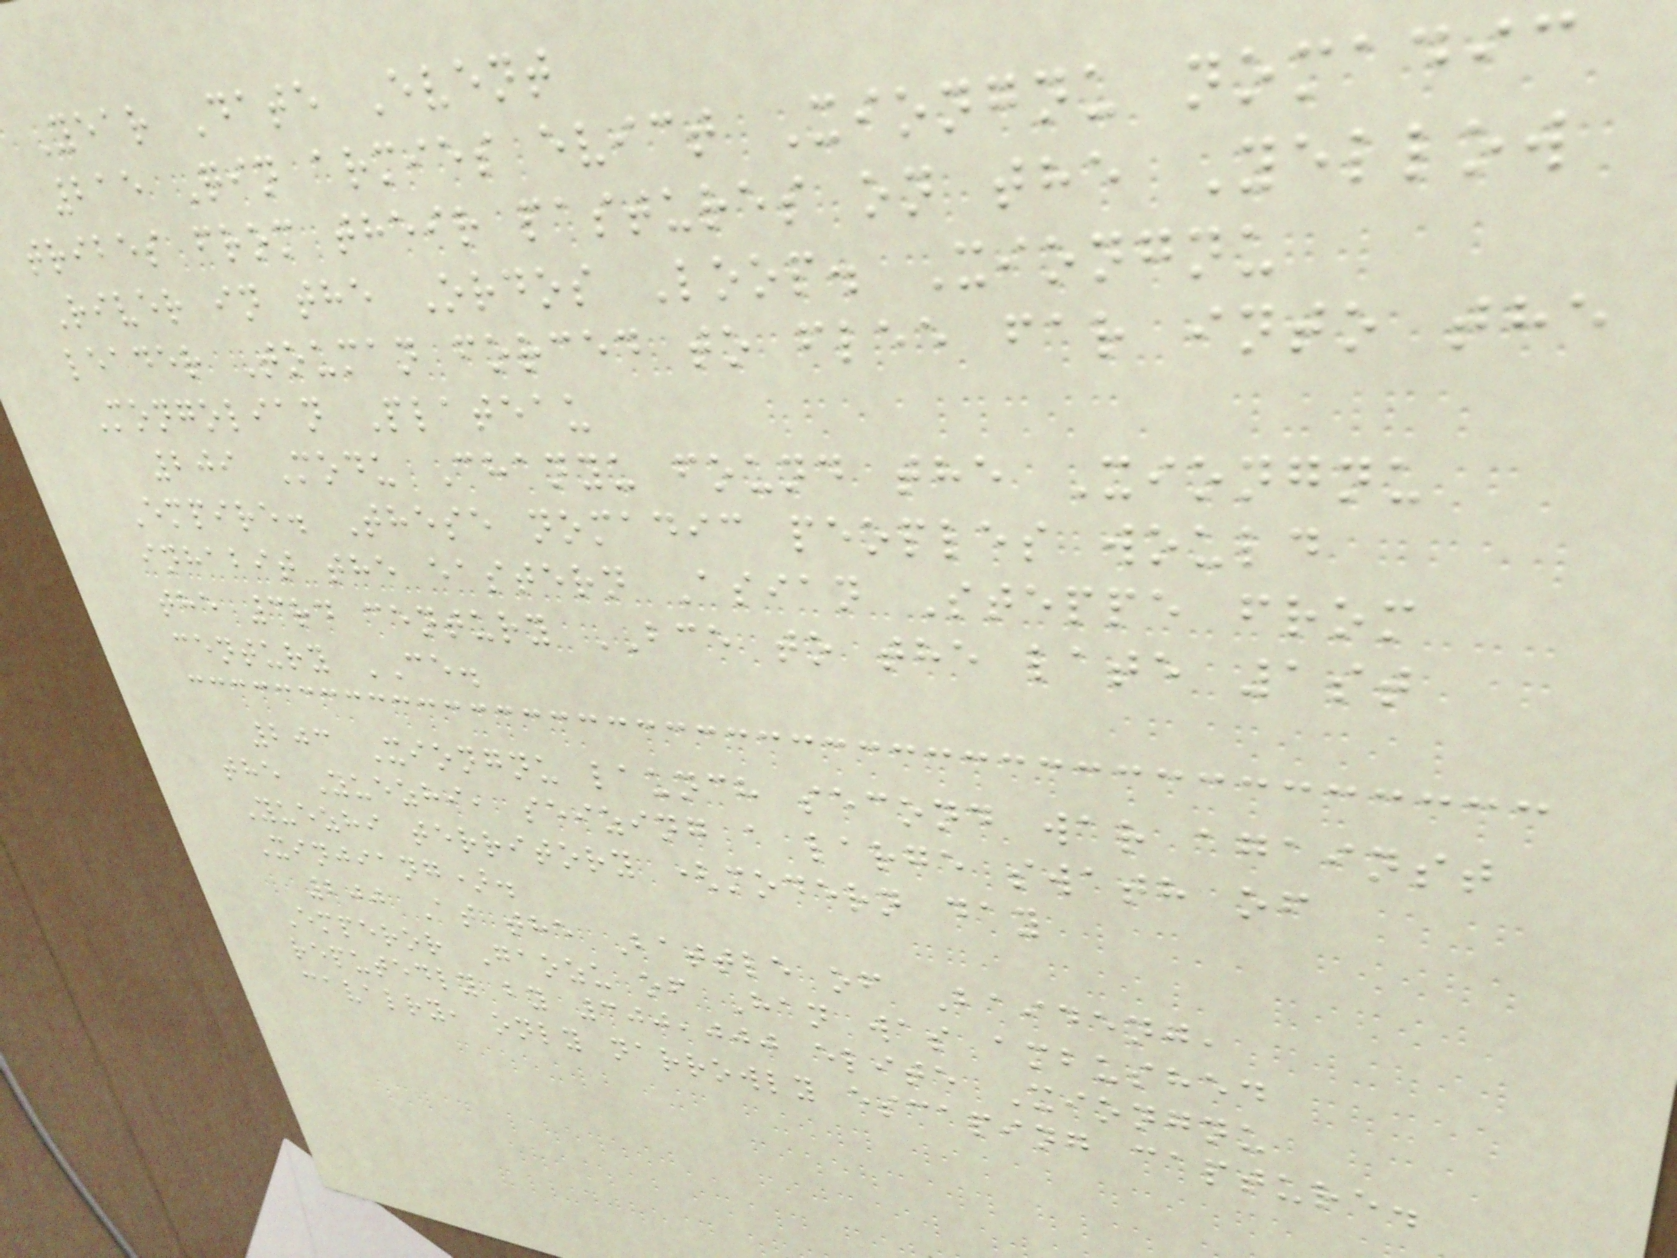Year Date Event
215 Qin armies evict Xiongnu nomadic
tribes from their pastures on the Yellow
River in the Ordos Loop. Xiongnu
leader Touman forced to flee far into the
Mongolian Plateau
209 Modu Chanyu found the Xiongnu
Empire. These nomadic peoples would
inhabit the eastern Asian Steppe from
the 3rd century BCE to the late 1st
century CE.
203 Xiongnu launch second war against
the Yuezhi, seizing a large swath of
Yuezhi territory (modern day
Xinjiang).
200 At the Battle of Baideng,
Emperor Gaozu of Han was ambushed
reputedly by 300,000 elite Xiongnu
cavalry, only narrowly escaping capture.
